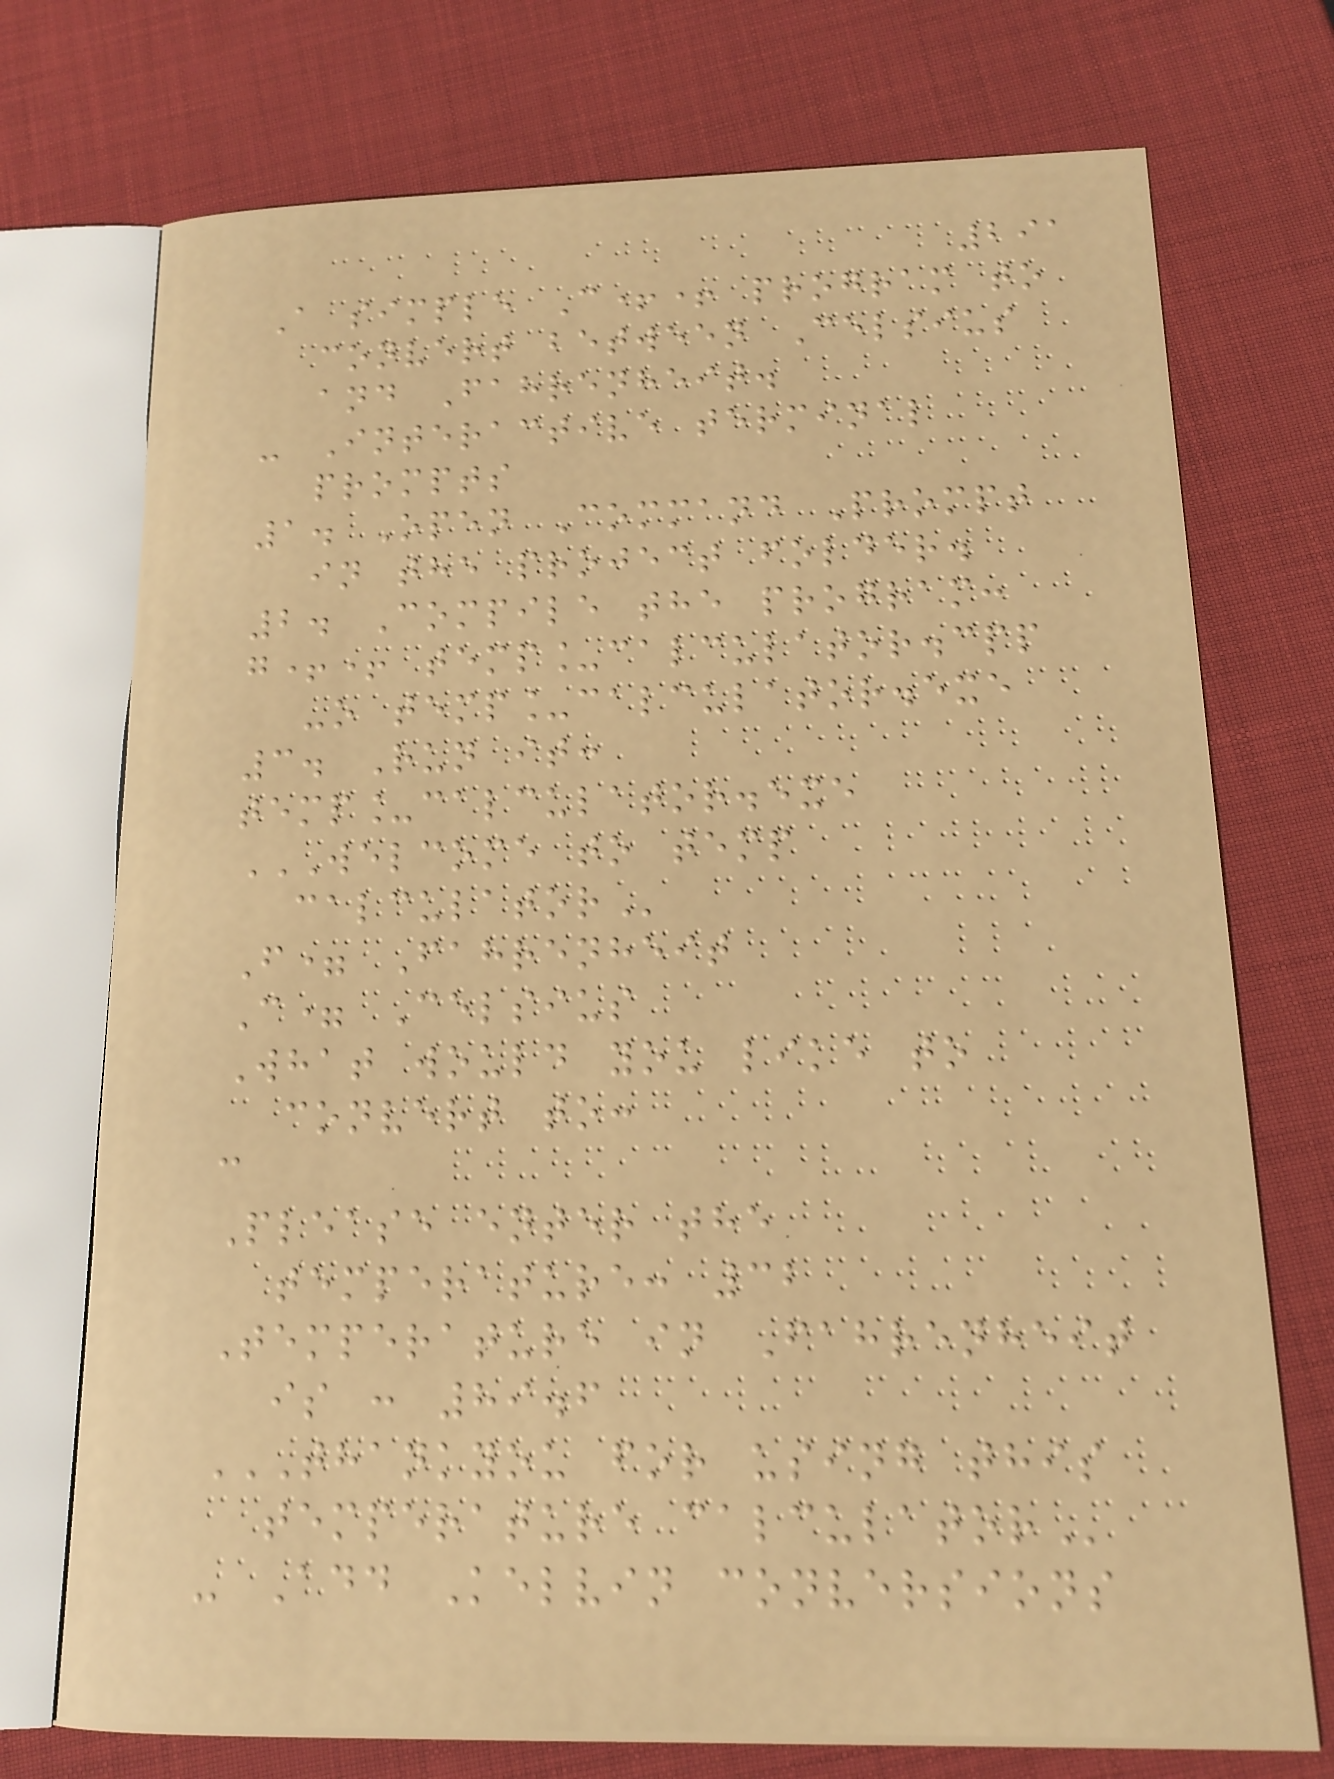291
A simple C++ program to
convert between Celsius
and Fahrenheit.
- Interactive terminal
prompts
1. Open Command Prompt
in the project folder.
2. Compile the program:
g++ temp_calculator.cpp
-o temp_calculator.exe
3. Run it:
temp_calculator.exe
WELCOME TO TEMP
CALCULATOR
F= Fahrenheit
C= Celsius
What would you like to
convert to:
c
Please enter the
temperature: 32
Temperature in Fahrenheit
is : 89.6
THANKYOU FOR USING THIS
TEMPERATURE CALCULATOR
- Add Kelvin conversions
